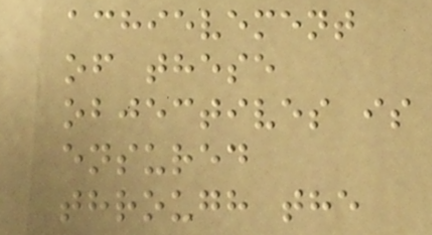achievement
of these
objectives is
ensured
through the
